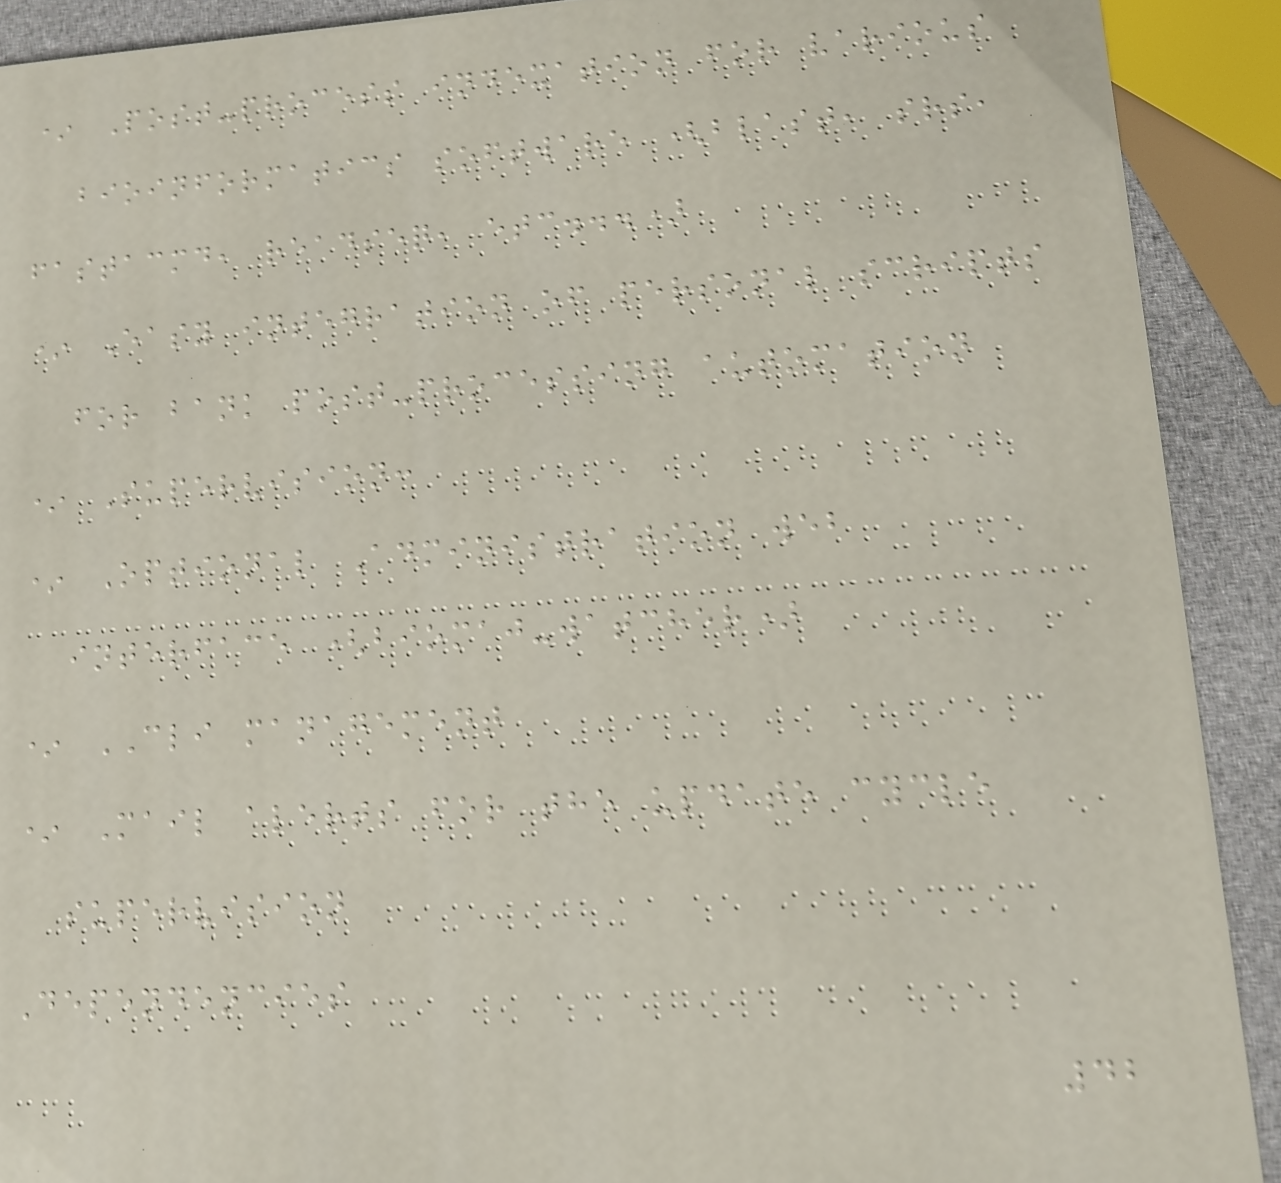* Post-process indexation for various
bioinformatics software (blast, srs,
fastacmd, readseq, etc...)
* Easy integration of personal scripts
for bank post-processing automation
* Supervision:
* Optional Administration web
interface (biomaj-watcher)
* CLI management
* Mail alerts for the update cycle
supervision
Dependencies
42
